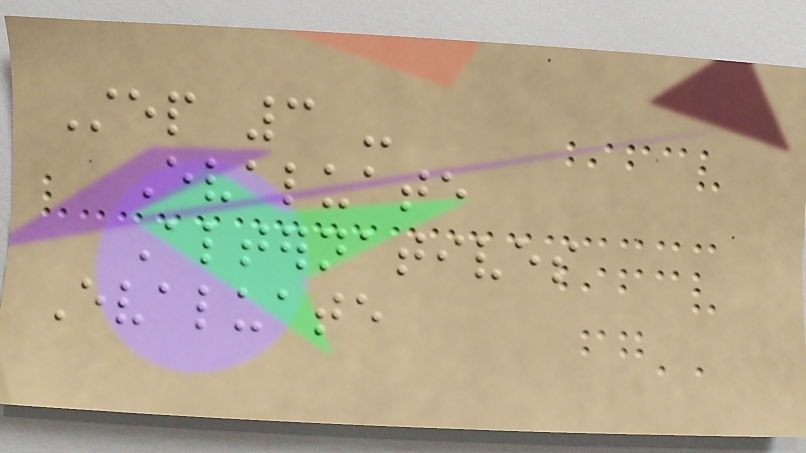Step 3 -
Evaluate
Alternatives
Evaluate
